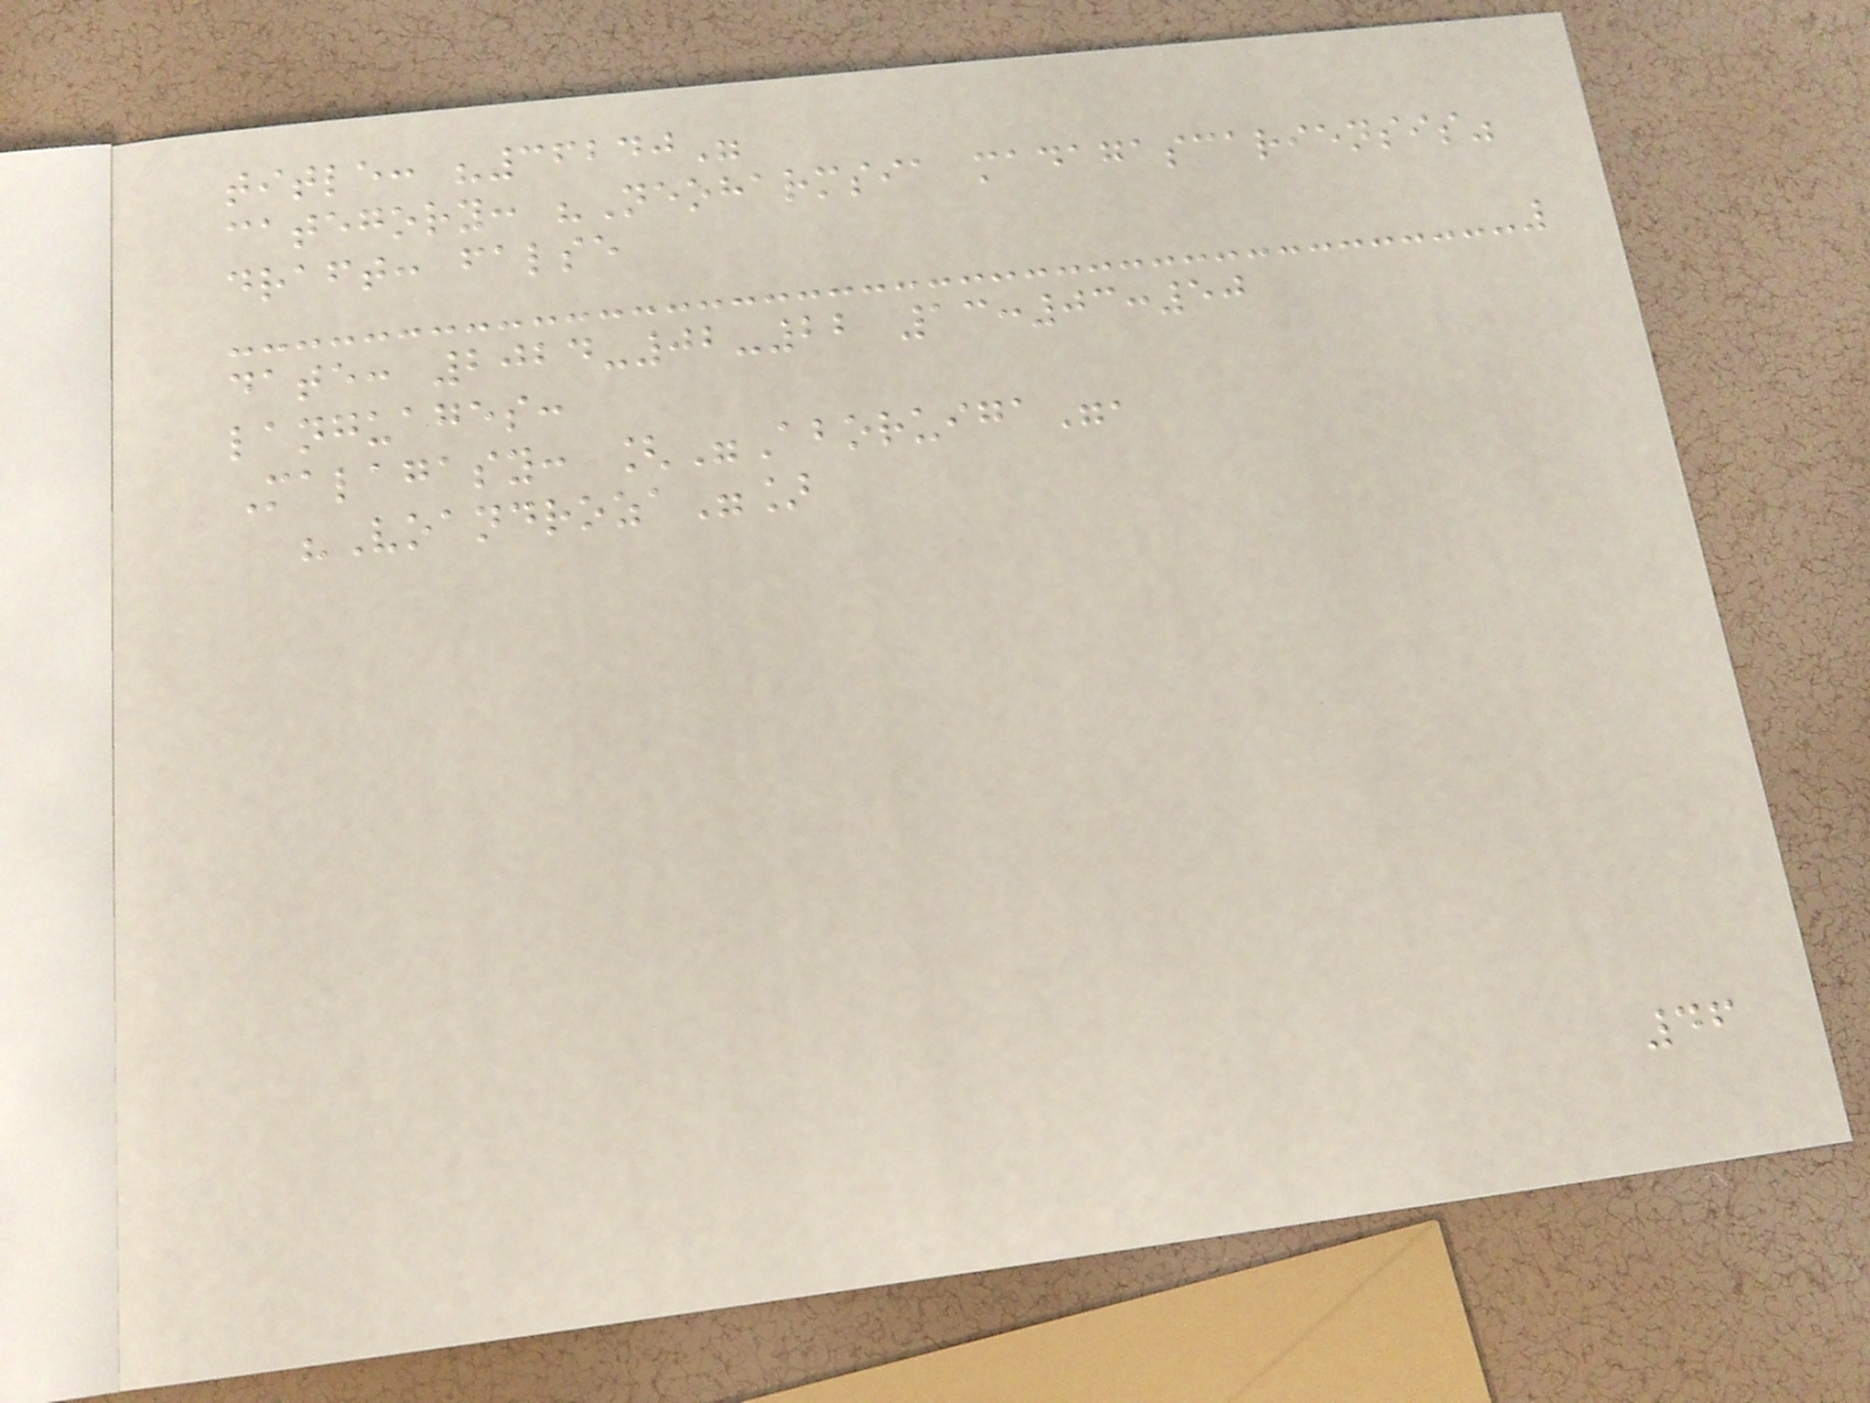title: "36240"
category: "Neoharmsia madagascariensis"
draft: false
date: 2024-02-22 13:03:50
languages:
Malagasy: ["Aboruiga",
"Voandroza"]
46
